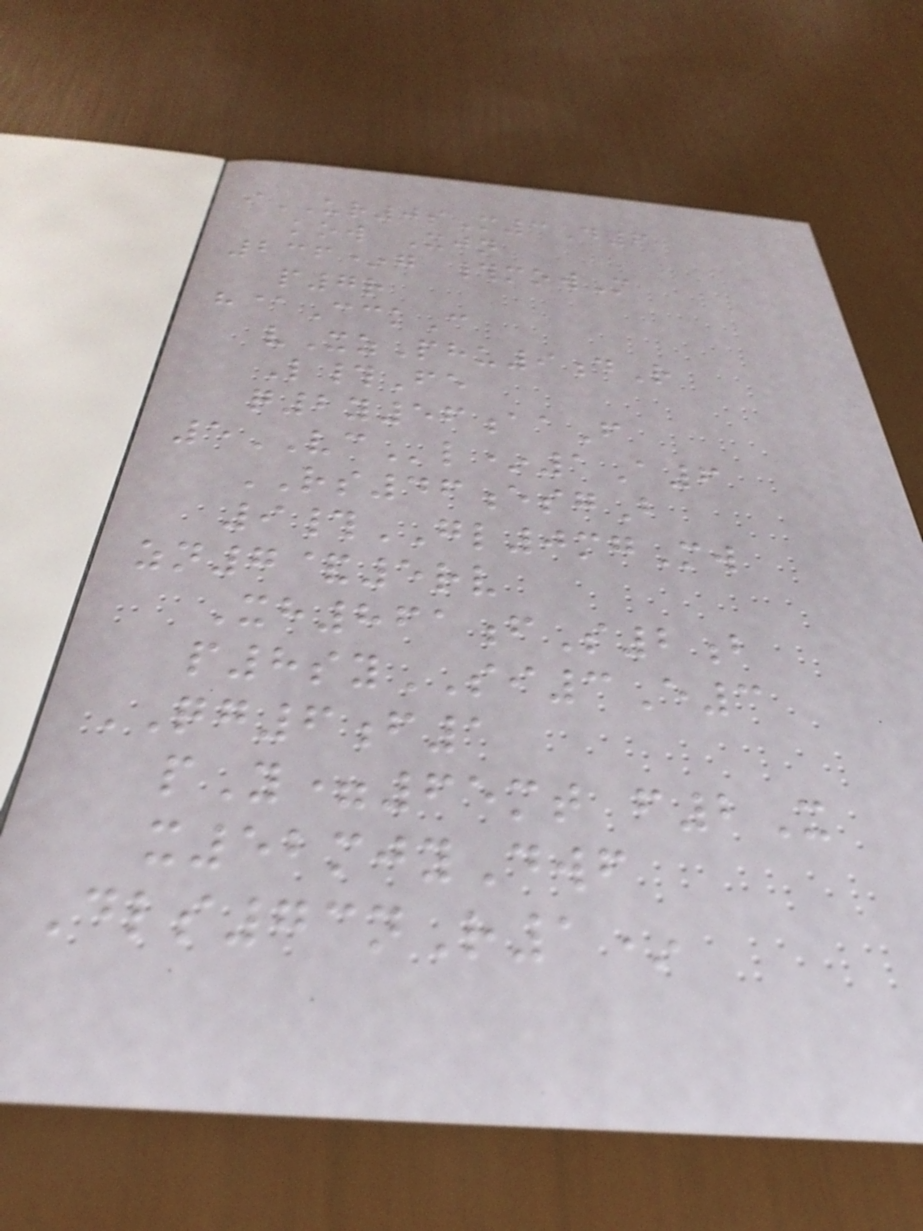iUR0sM3D6
kow Xjn
236*g #mowM
p7r
h@CckC
vXzPhu9dR
L#Fe
q2y56aaF
5VCl*1A6
RS46esgB
9#GL0mgMw
zn7&5rv
Xh861fS2b
p8sySI3E3
QG6f1
pY=65mt f2X
x52mjyDwf
Dls73nR1*
